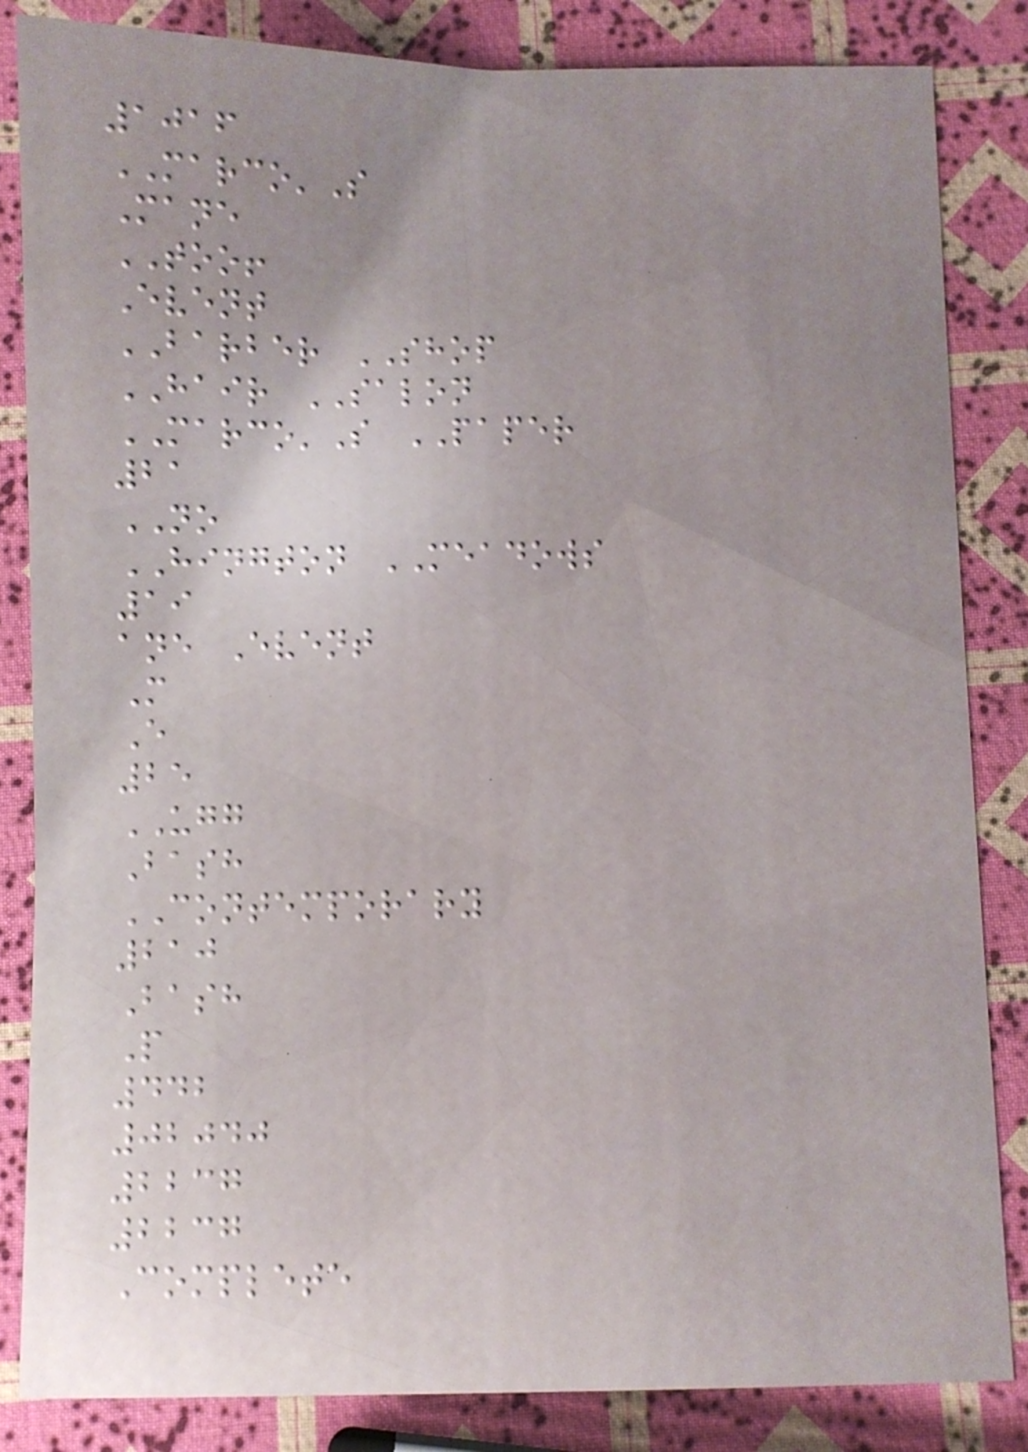1016
MARCO'S
Mane
TOO!
Event
BARBER SHOP
HAIR SALON
MARCO'S PAPER
21
NO
HINGTON MEADOWS
19
ane Event
M
E
25
UGG
Bash
CONTEMPORARY
210
Bash
P
442
02040
2237
2237
Complete
